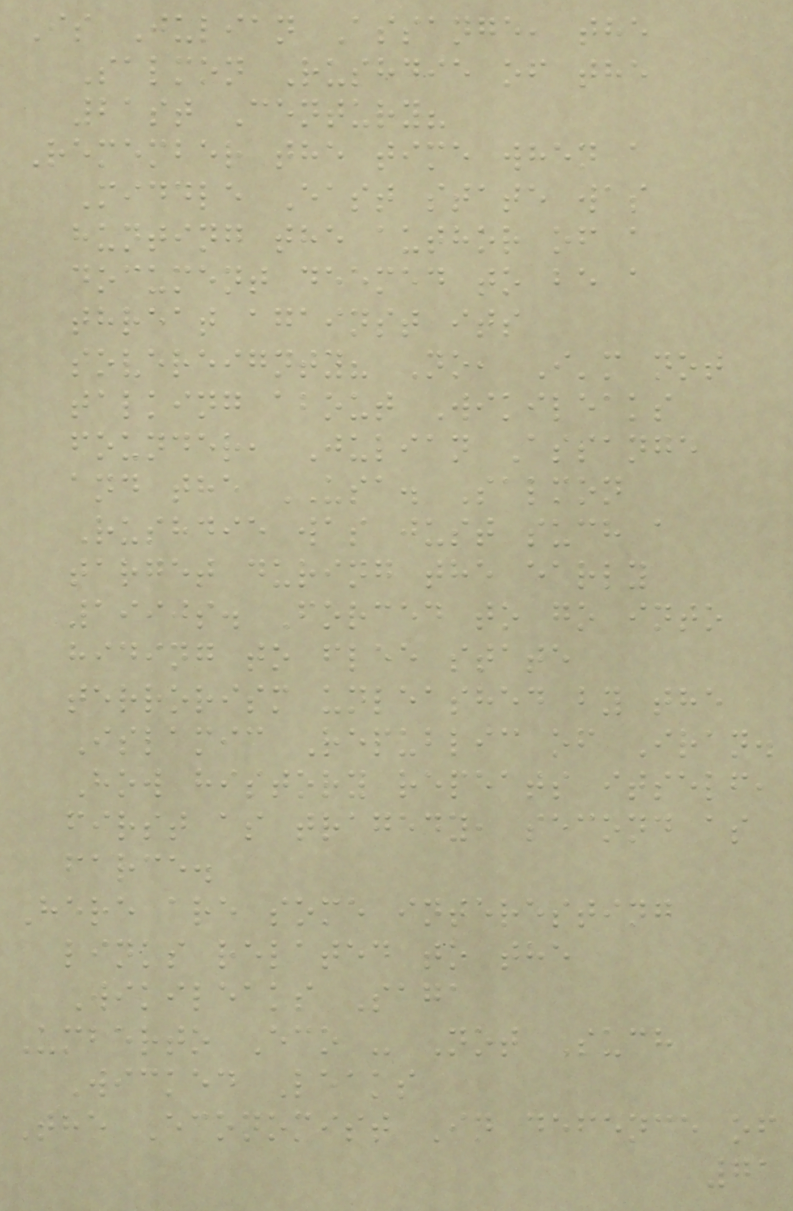Is Julian Assange, the
Salmon Rushdie of the
21st Century?
Remember the time when a
Middle East state was
hunting the author of a
document deemed to be a
threat against its
sovereignty? No, I'm not
talking about Wikileaks
founder, Julian Assange
and the USA. Salmon
Rushdie was just such a
target during the early
1990s. Forced to go into
hiding to flee state
terrorism unleashed by the
Islamic Republic of Iran.
How history repeats itself,
first as tragedy, second as
farce.
Here are some interesting
links related to the
Wikileaks Saga
Umberto Eco - Not Such
Wicked Leaks
The Economist In defence of
71
